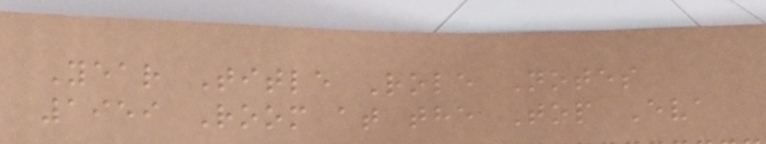Year Title Role Notes
1959 Room at the Top Eva
